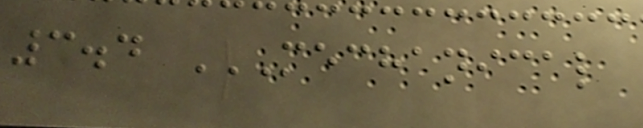3.4 MECHANICAL
